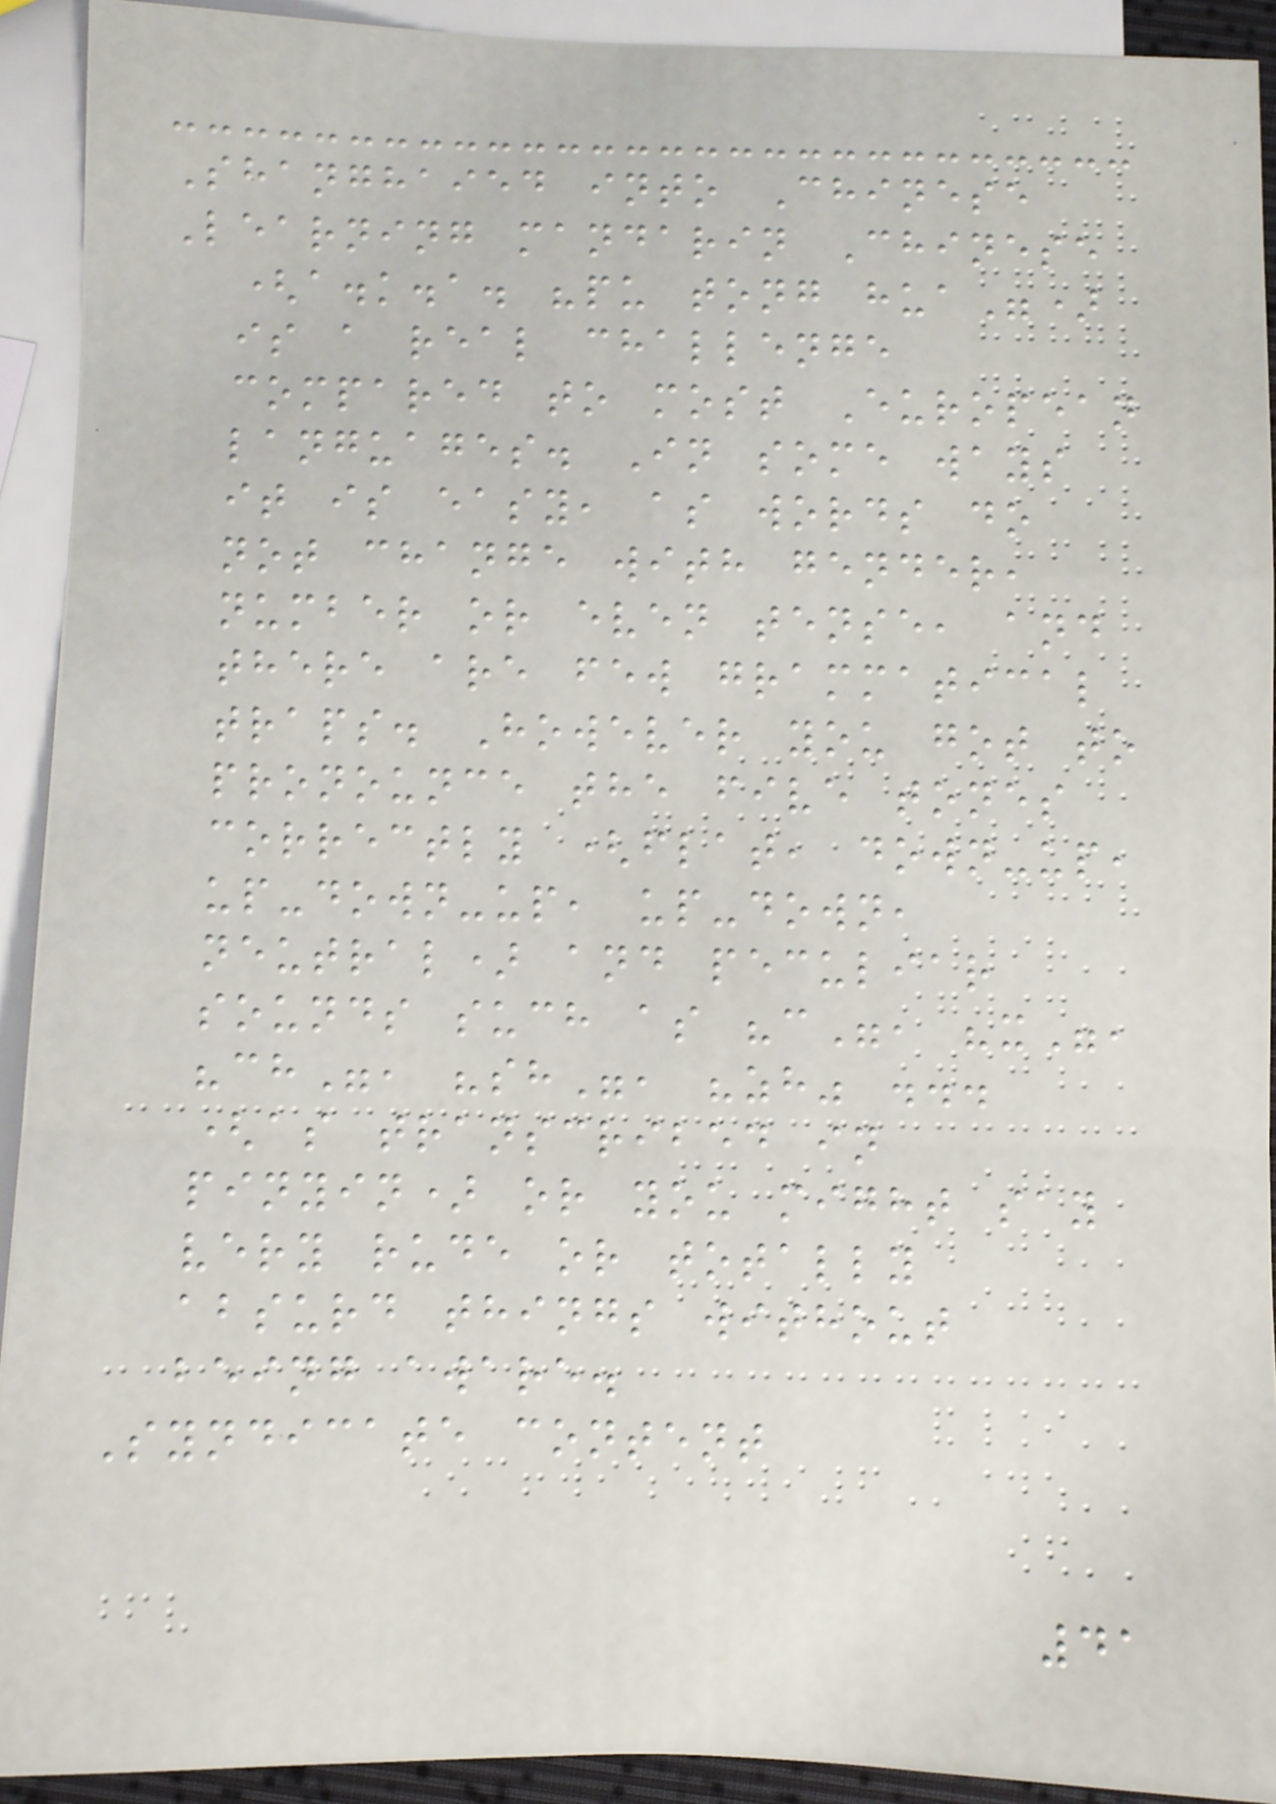Shanghaied into Chinese
Learning mandarin Chinese
(a.k.a. "pu tong hua")
is a real challenge
compared to most European
languages. In some ways
it is easy, as words do
not change with gender,
number or even tense, and
there are few grammatical
traps. However you got to
pronounce the five tones
correctly (flat, down-up,
up-down-up, up-down,
neutral) and peculiar
sounds such as "c", "x",
"ch", "sh", "zh" ...
(as transcribed in
pinyin) or you might say
very rude or totally
absurd things without
being aware.
Syndicate content
41
